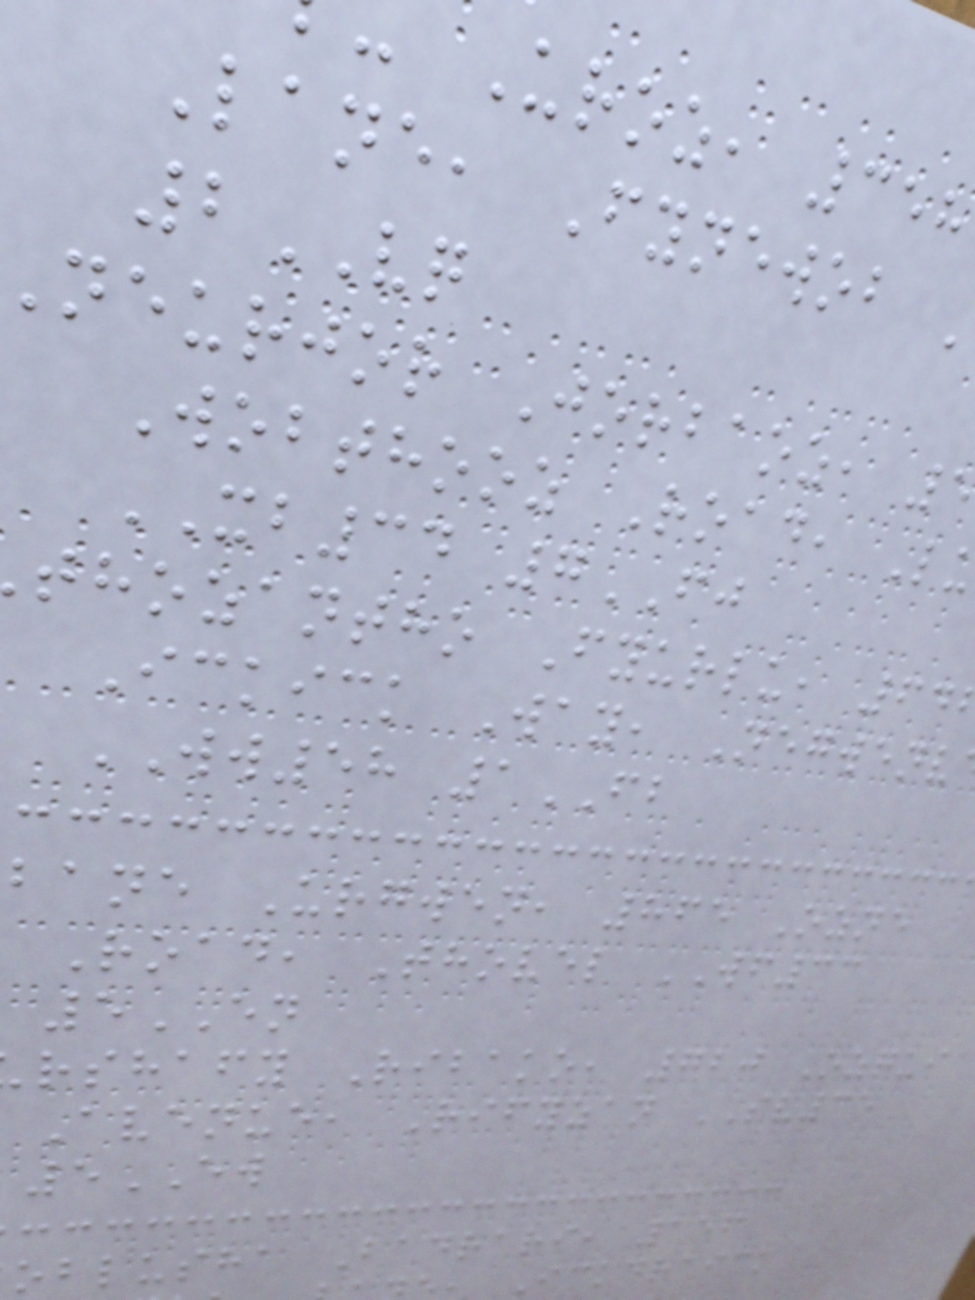Uroz, 358
Lane, Fynewob
2VQ
neurjor Jorbaoz,
Wobthooz Road, L
XB34 7FJ
thozantho Fyurlu, 64
Ickick Way, Negwenv
WW58 1FB
bane Urgwen, 865 Ozne
Road, Thovel WF33
5EN
rshafy Ribako, 720 Ozqui
Avenue, Rifyzan SV35
5EW
oblusha Badrari, 156
Ickdraick
